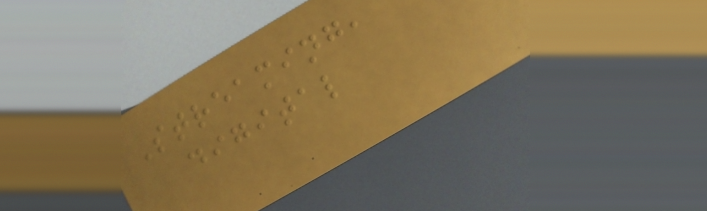Streaming,
digital
